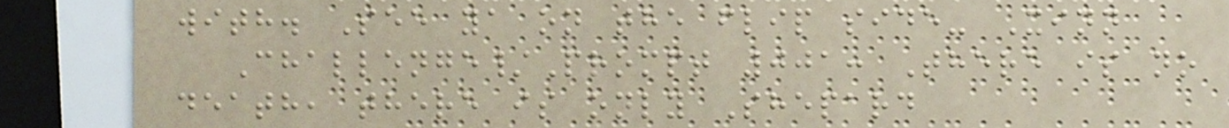with. See ya on the flip side- Xinn
Challenge/Prompt 001: There is no
death, there is only Shepard
